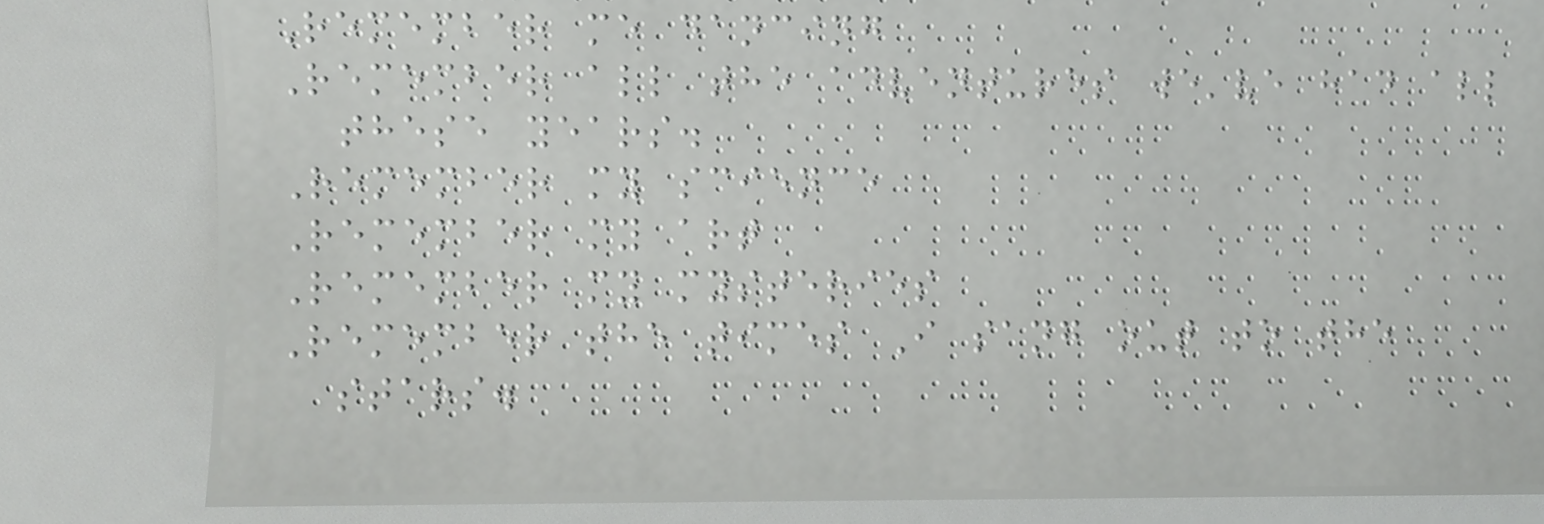Remember me dancing
Remember all the adventures we've had all
these years.
Remember my science
Remember my art
Remember my mysteries
Remember the times I sang out to the
stars.
